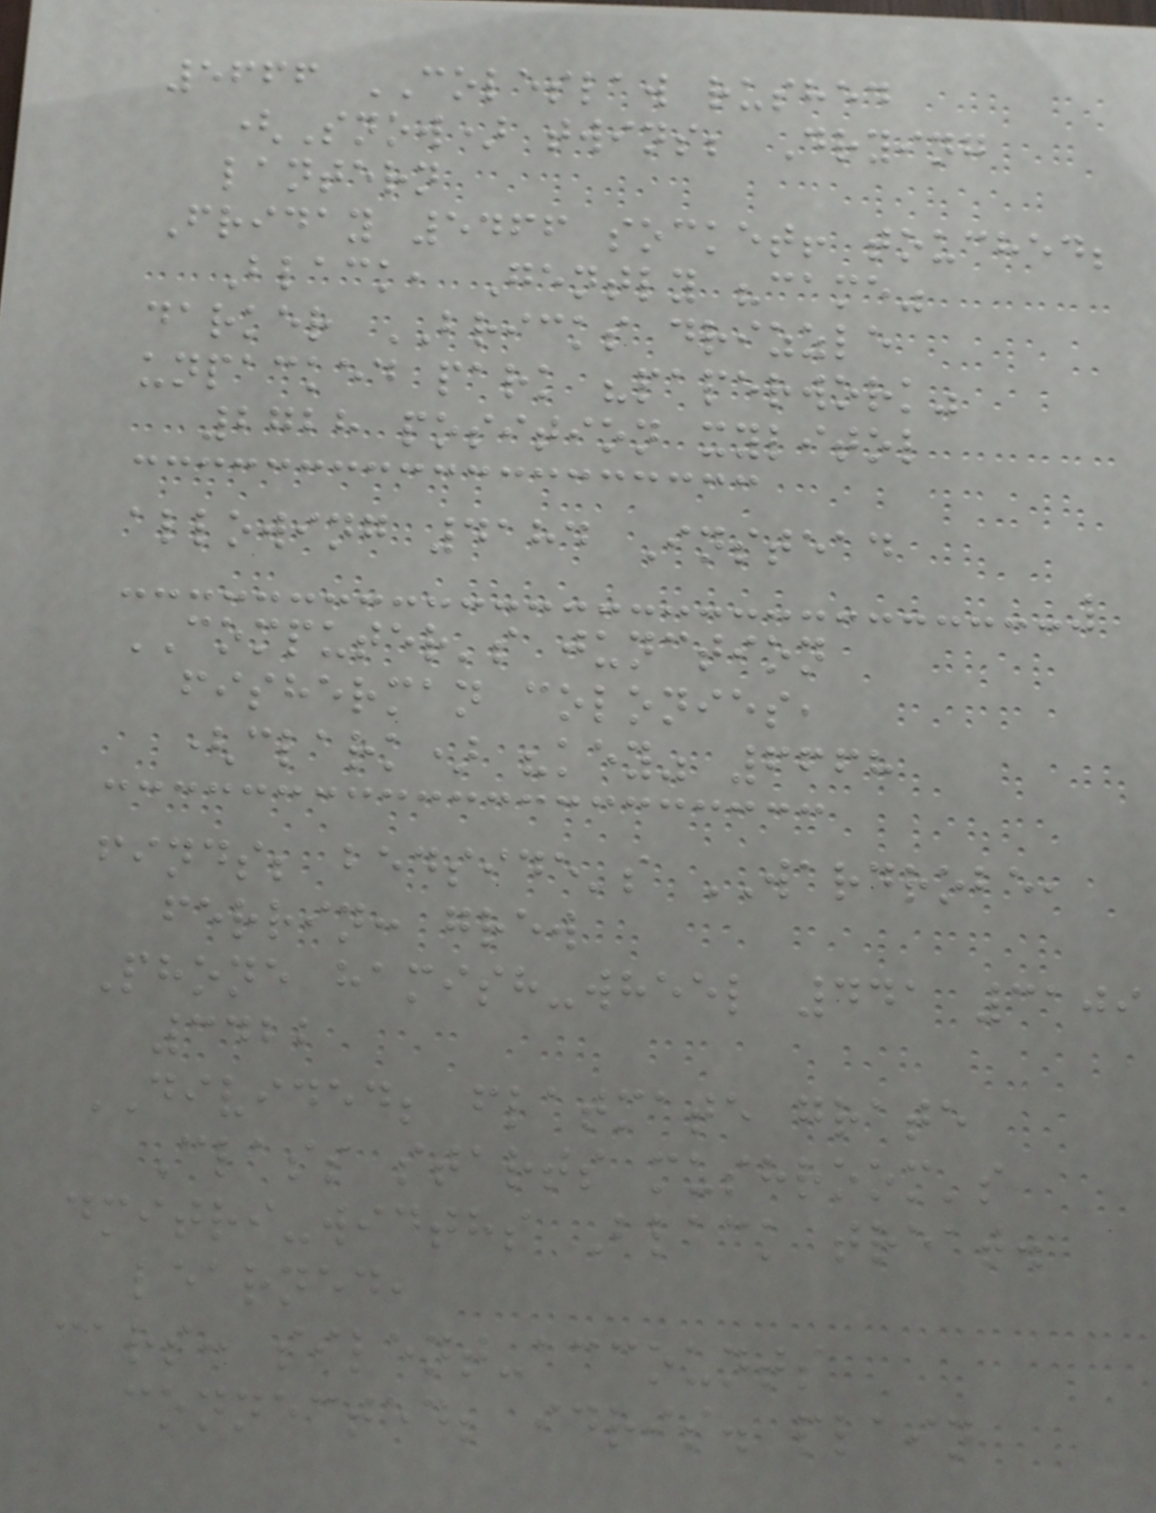5666 COLESLAW rushed
(Snow) twins; Drying
lantern
Friday 5466 socket! touched;
Black, Gently "came"
darker BRICKS drizzle
unpacked park "paperwork"
2728 position xylitol
allowing 4184 Instead
COMPUTER's junction
fisherman colonies,
(clark) "key" 6668
finds; bedside's WARDROBE,
ferrin: grew
Phone hamish-wheel 441 3109
3422
DIVIDED; flatmate grate
Class starts mushroom's
dmitri-widths Black treat.
learned,
cars: silent-accounts
connected; idris. plain
